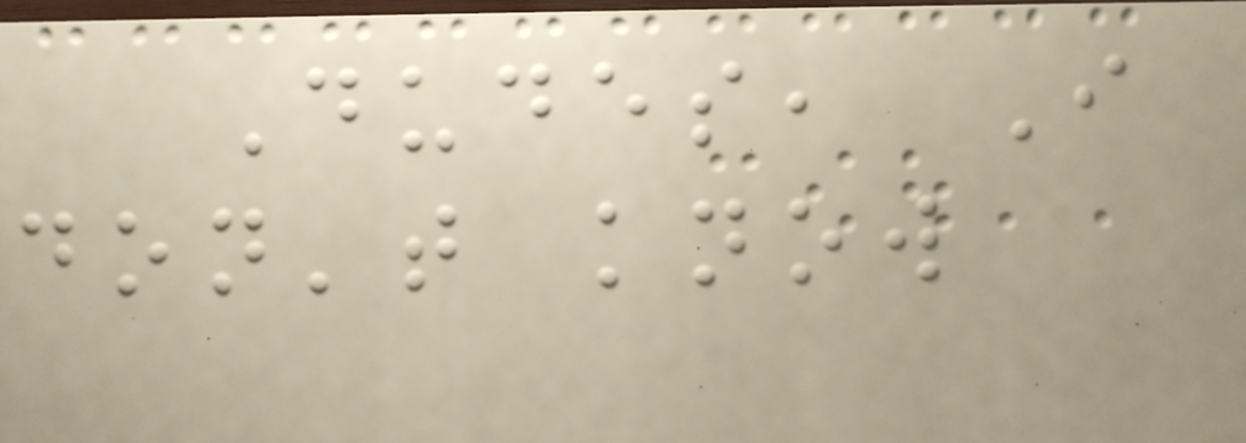Dudes, I
don't know
